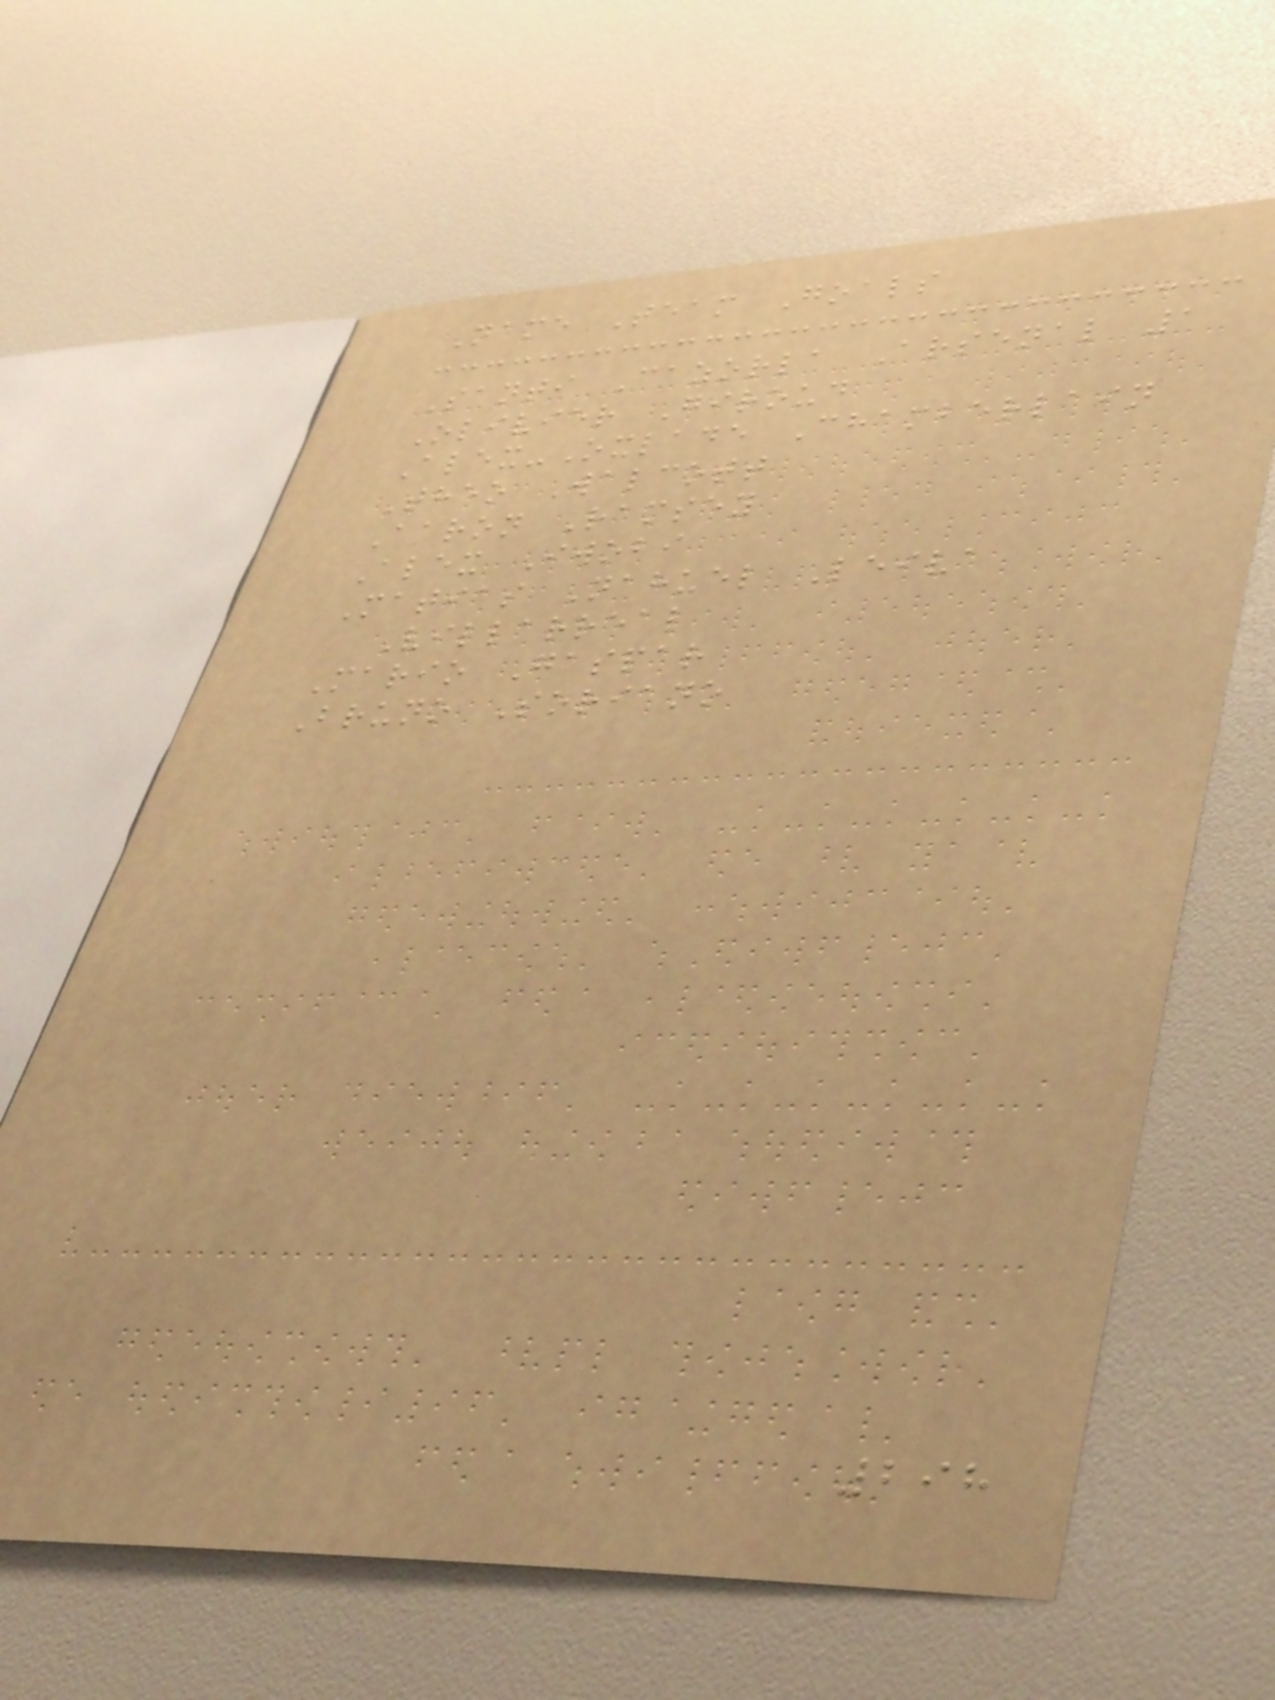Name Team Goals
Santi Cazorla Arsenal 1
Olivier Giroud
Alex-Oxlade Chamberlain
Theo Walcott
Aaron Ramsey
Alex Iwobi
Matias Nahuel Leiva
Villarreal
Mario Gaspar
Bruno Soriano
298
